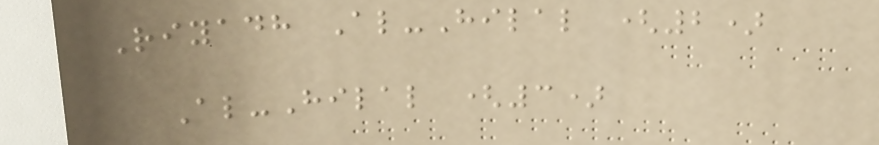Riyadh Al-Hilal (2)
Al-Hilal (3)
